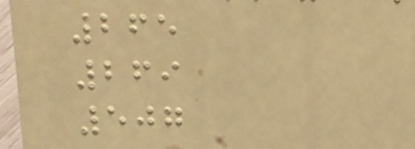265
269
507
